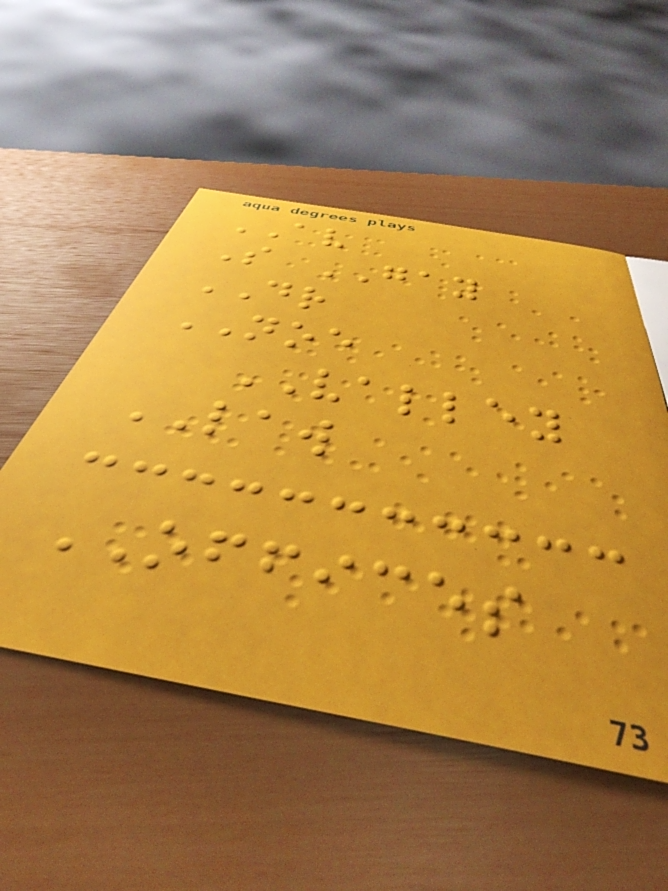AV
S GAY
DR
NOE
VALLEY
LAW
OFFICES
